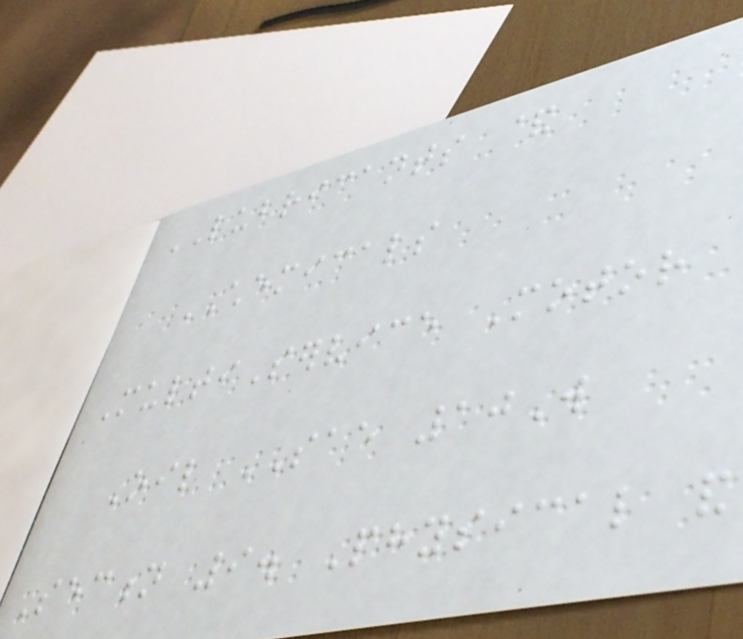LUBRICANTS &
CHEMICALS
MultiService Motor
Oil SAE 10W
Section 9. Physical and
